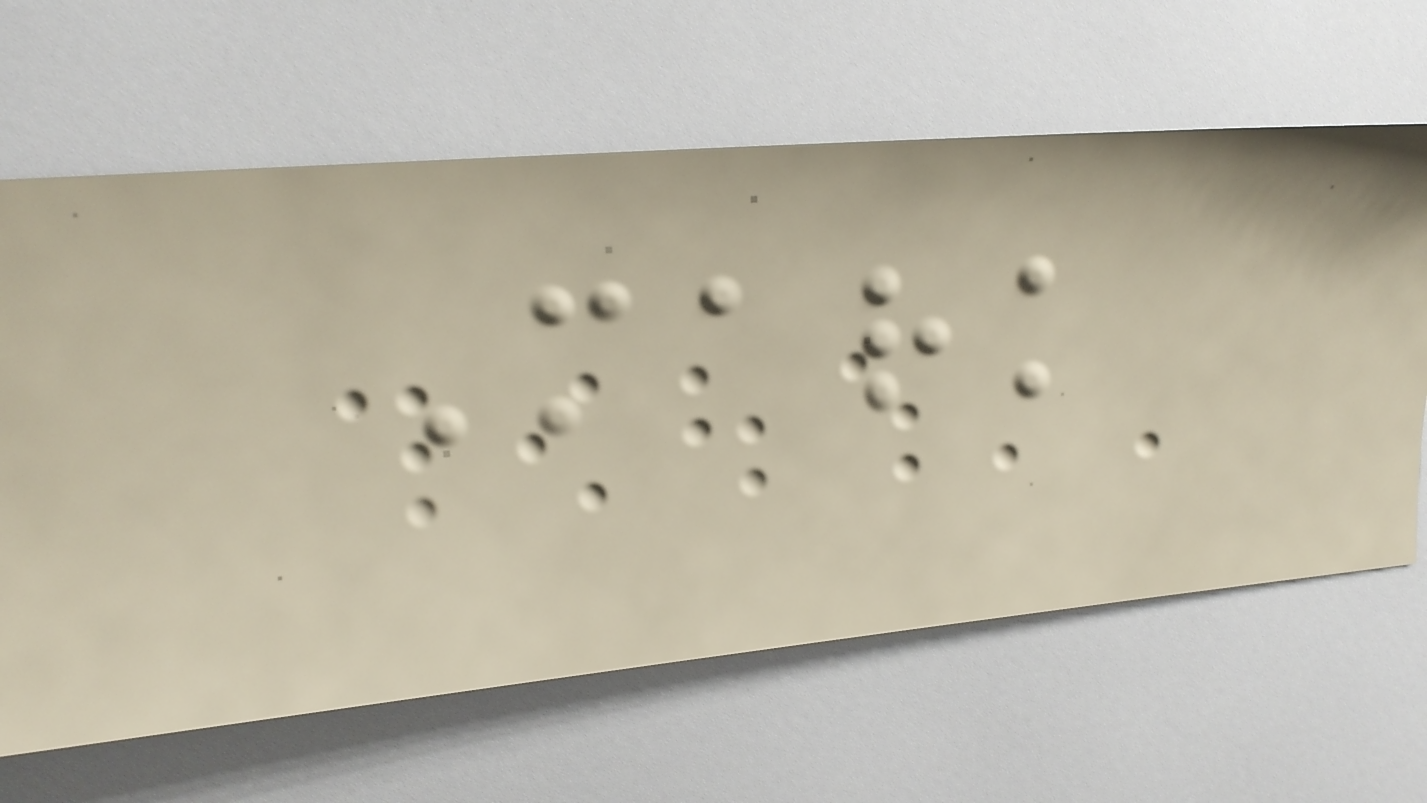Mark
